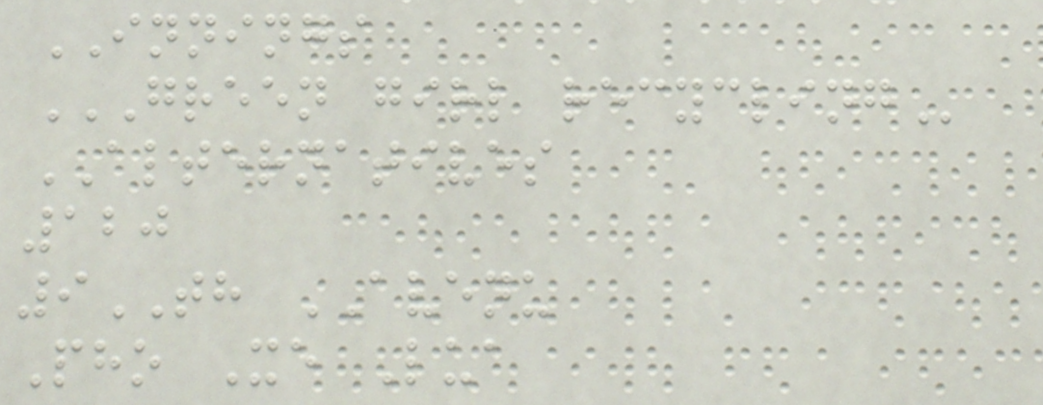INNINGS
GREEN GIRL RECYCLING
ALTERNATIVES
120
9TH AVENU
Pho Xe Lua
